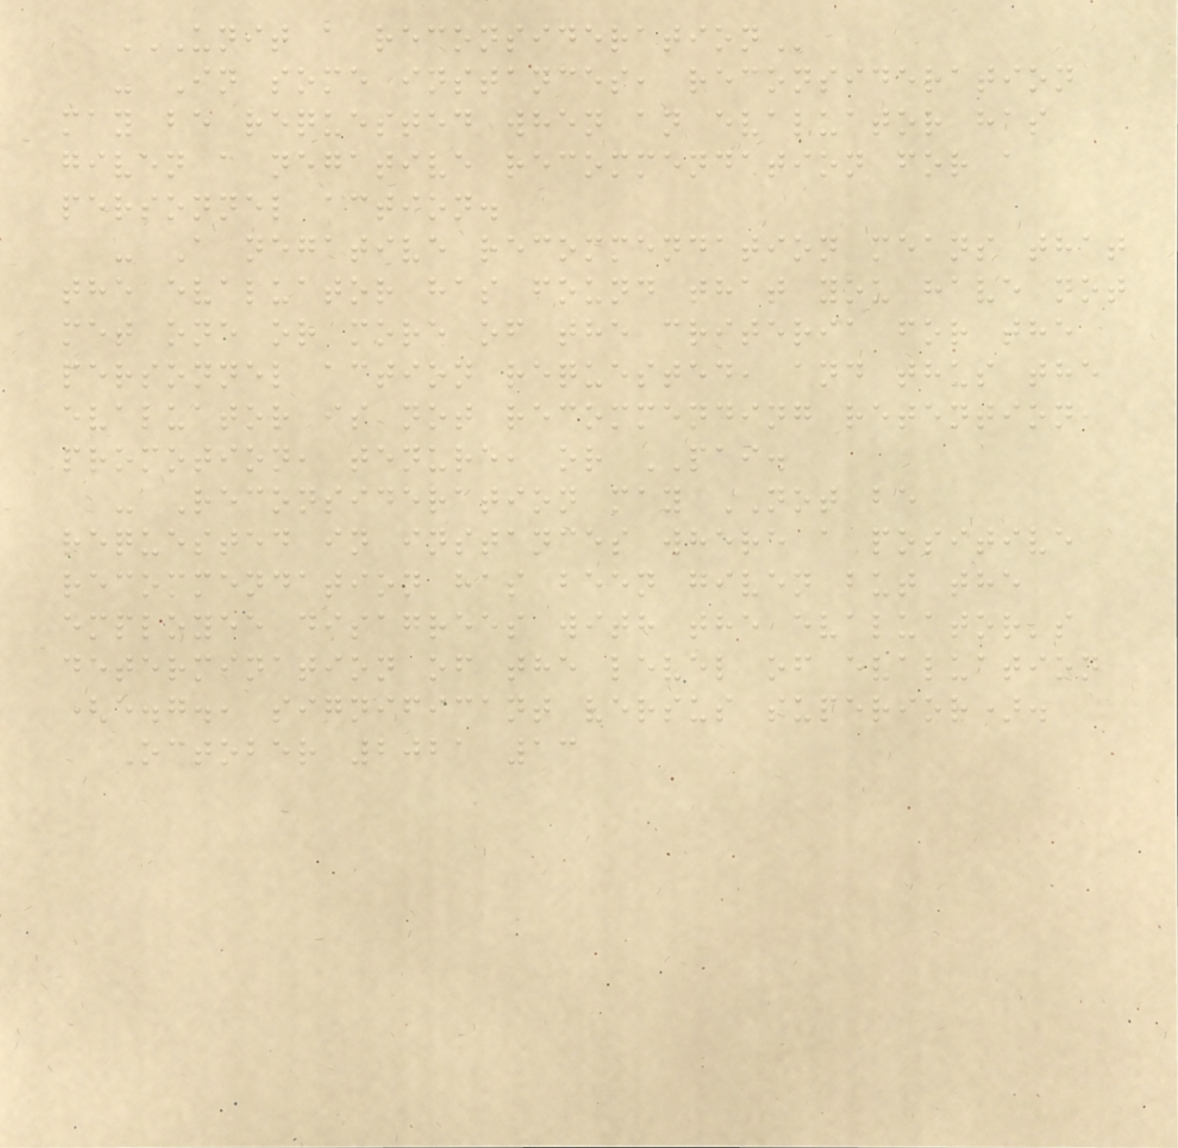UNIT A RECONSIDERATION
- In some instances, reconsideration
may be requested when an evaluator has
given a negative recommendation for a
personnel action.
- A negative recommendation means that
the evaluator has found that you have not
met one or more of the criteria for the
personnel action requested, and thus the
evaluator is not recommending retention,
promotion, tenure, or PAI.
- Reconsideration may NOT be
requested in instances where a positive
recommendation has been given but the
employee disagrees with the evaluator's
determination of the level of evaluation
(e.g., significant versus superior).
October 2021 13
